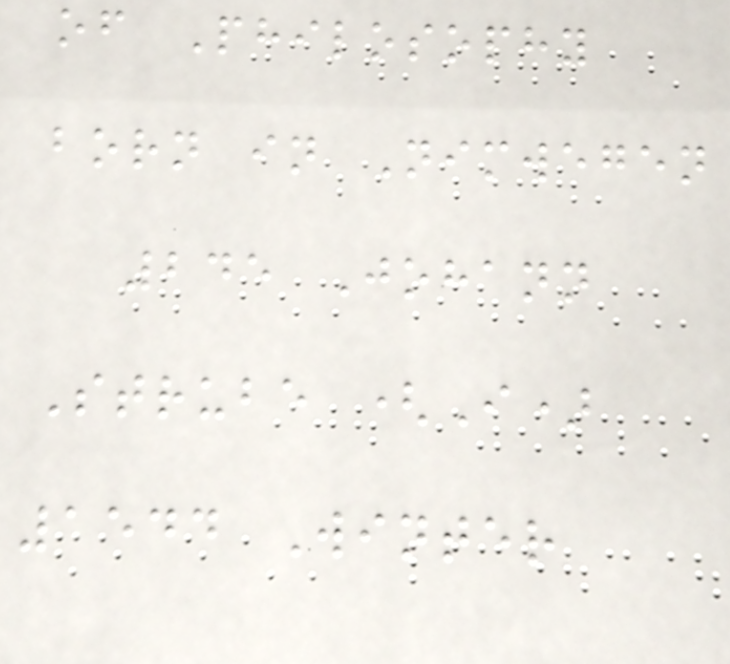of Philosophy
born in Nimwegen
245 Johann
Strube (I)
1544 Winter
